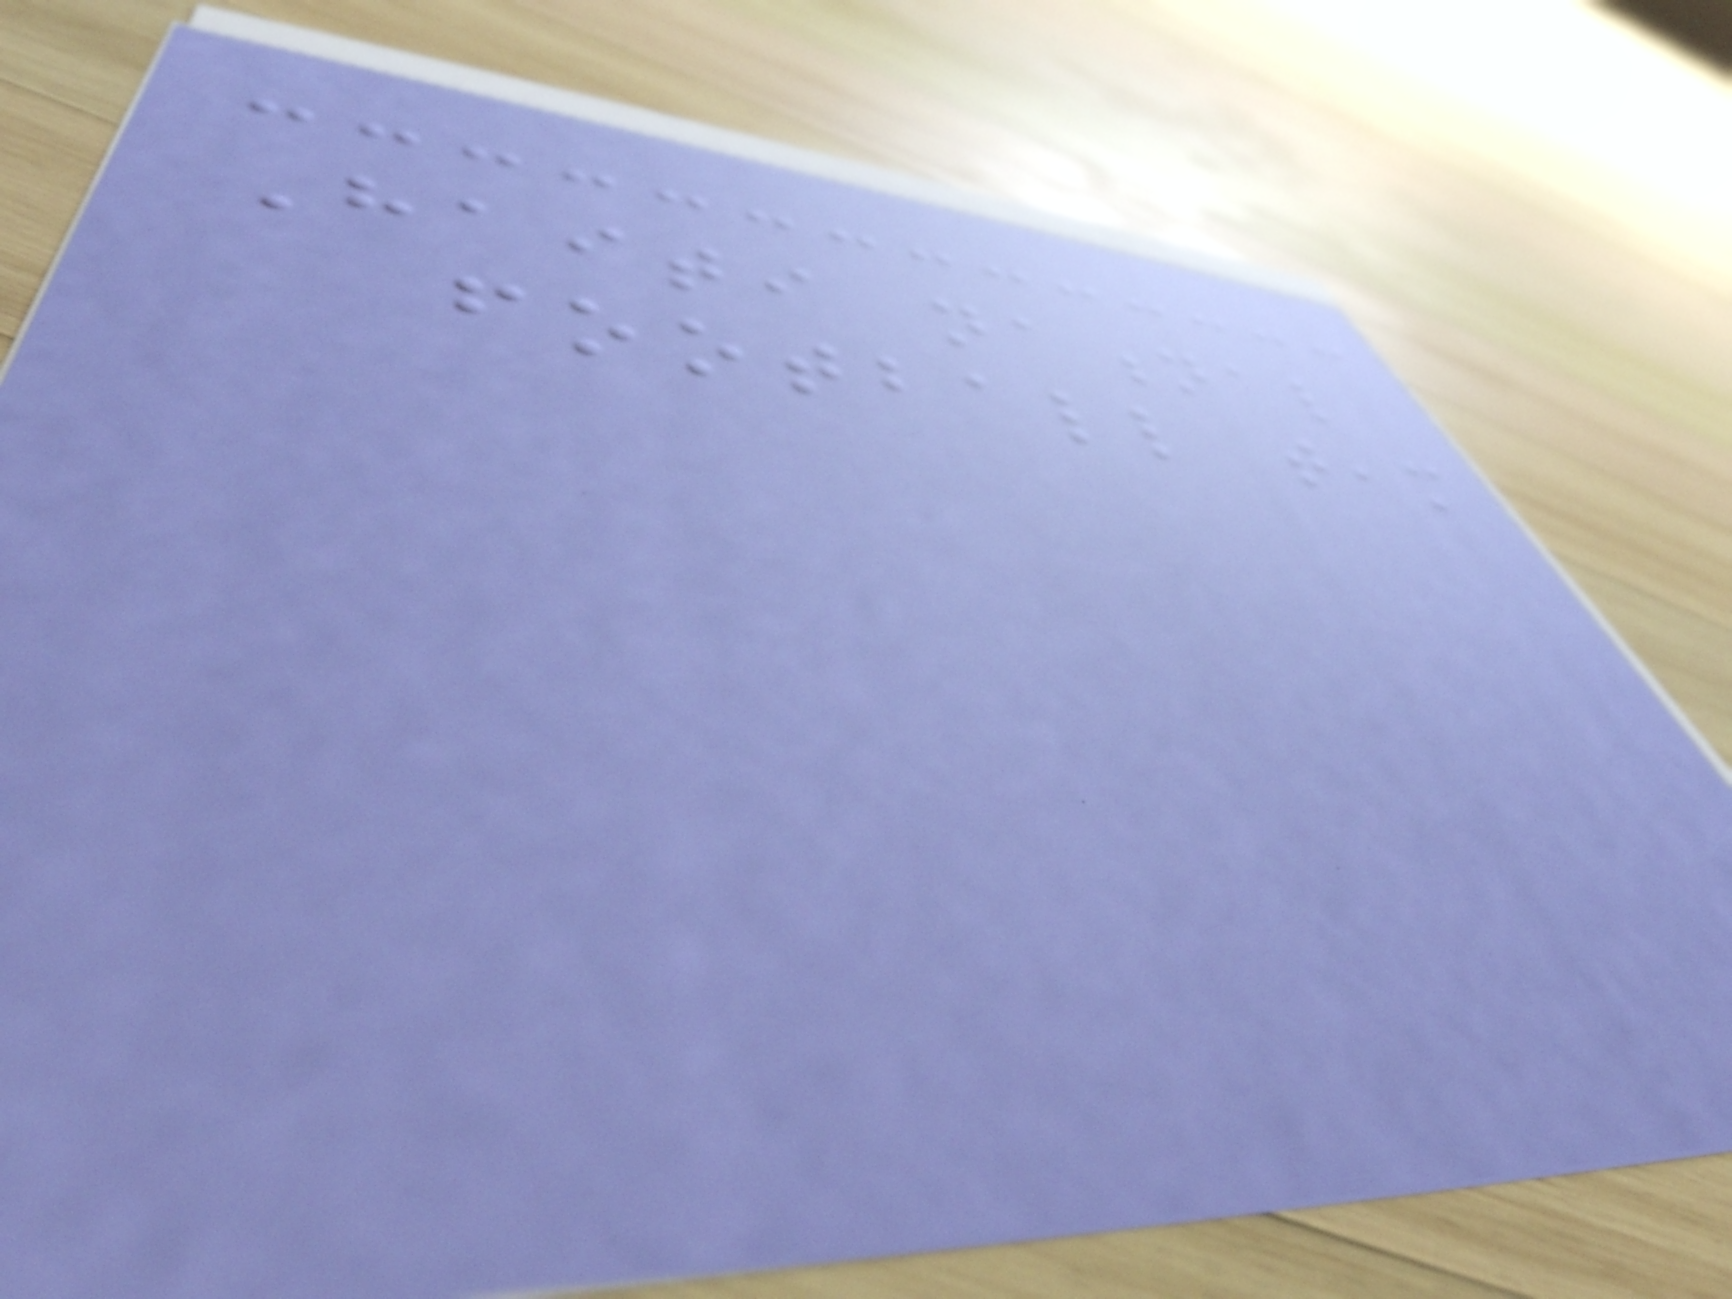Haiti national
football team
